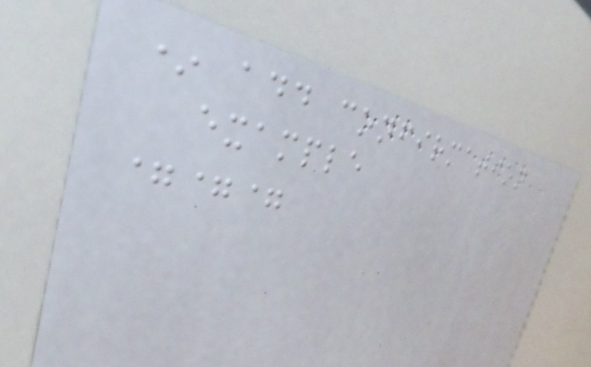* add confirmation
example
===
